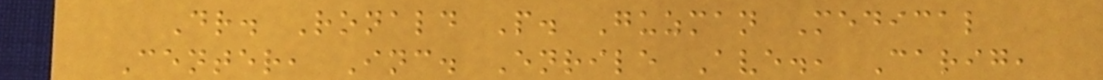Dr. Ronald P. Guzman Medical
Center, Inc. Enrile Ave., Carig,
